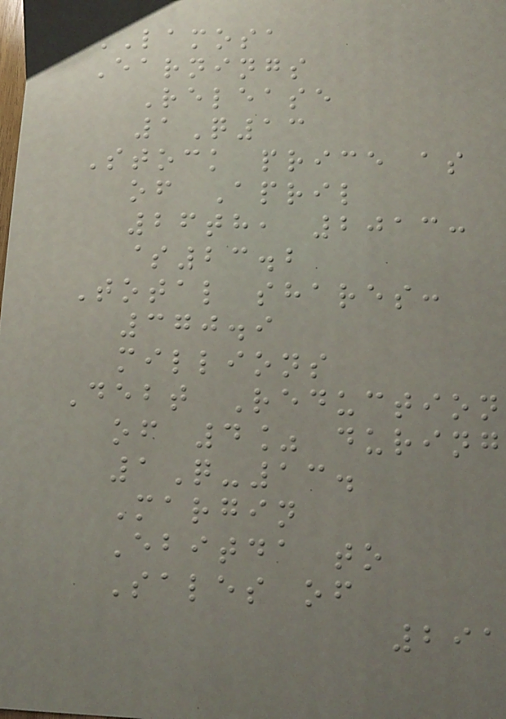LAMOSA
Earnings
Release
1Q13
Stock price as
of April
26th, 2013:
$23.2
Total shares:
370.9
millions
Debt Reduction
of 4% during
1Q-13.
Margin
Ebitda to
Sales of
291
